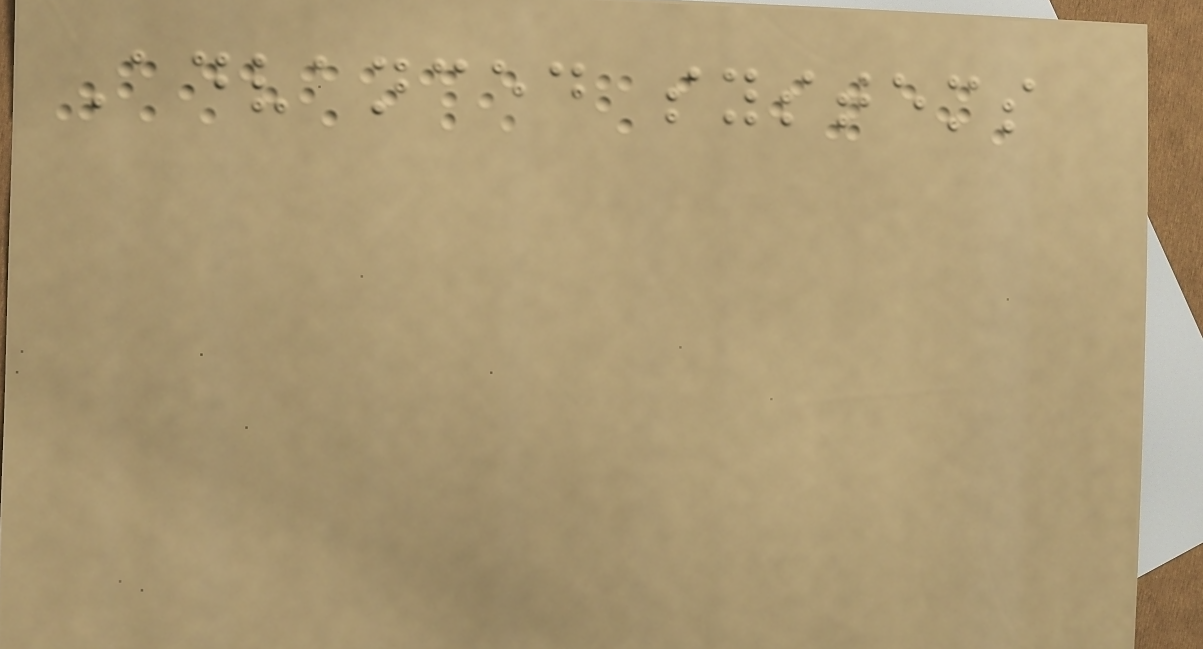Advanced systems
